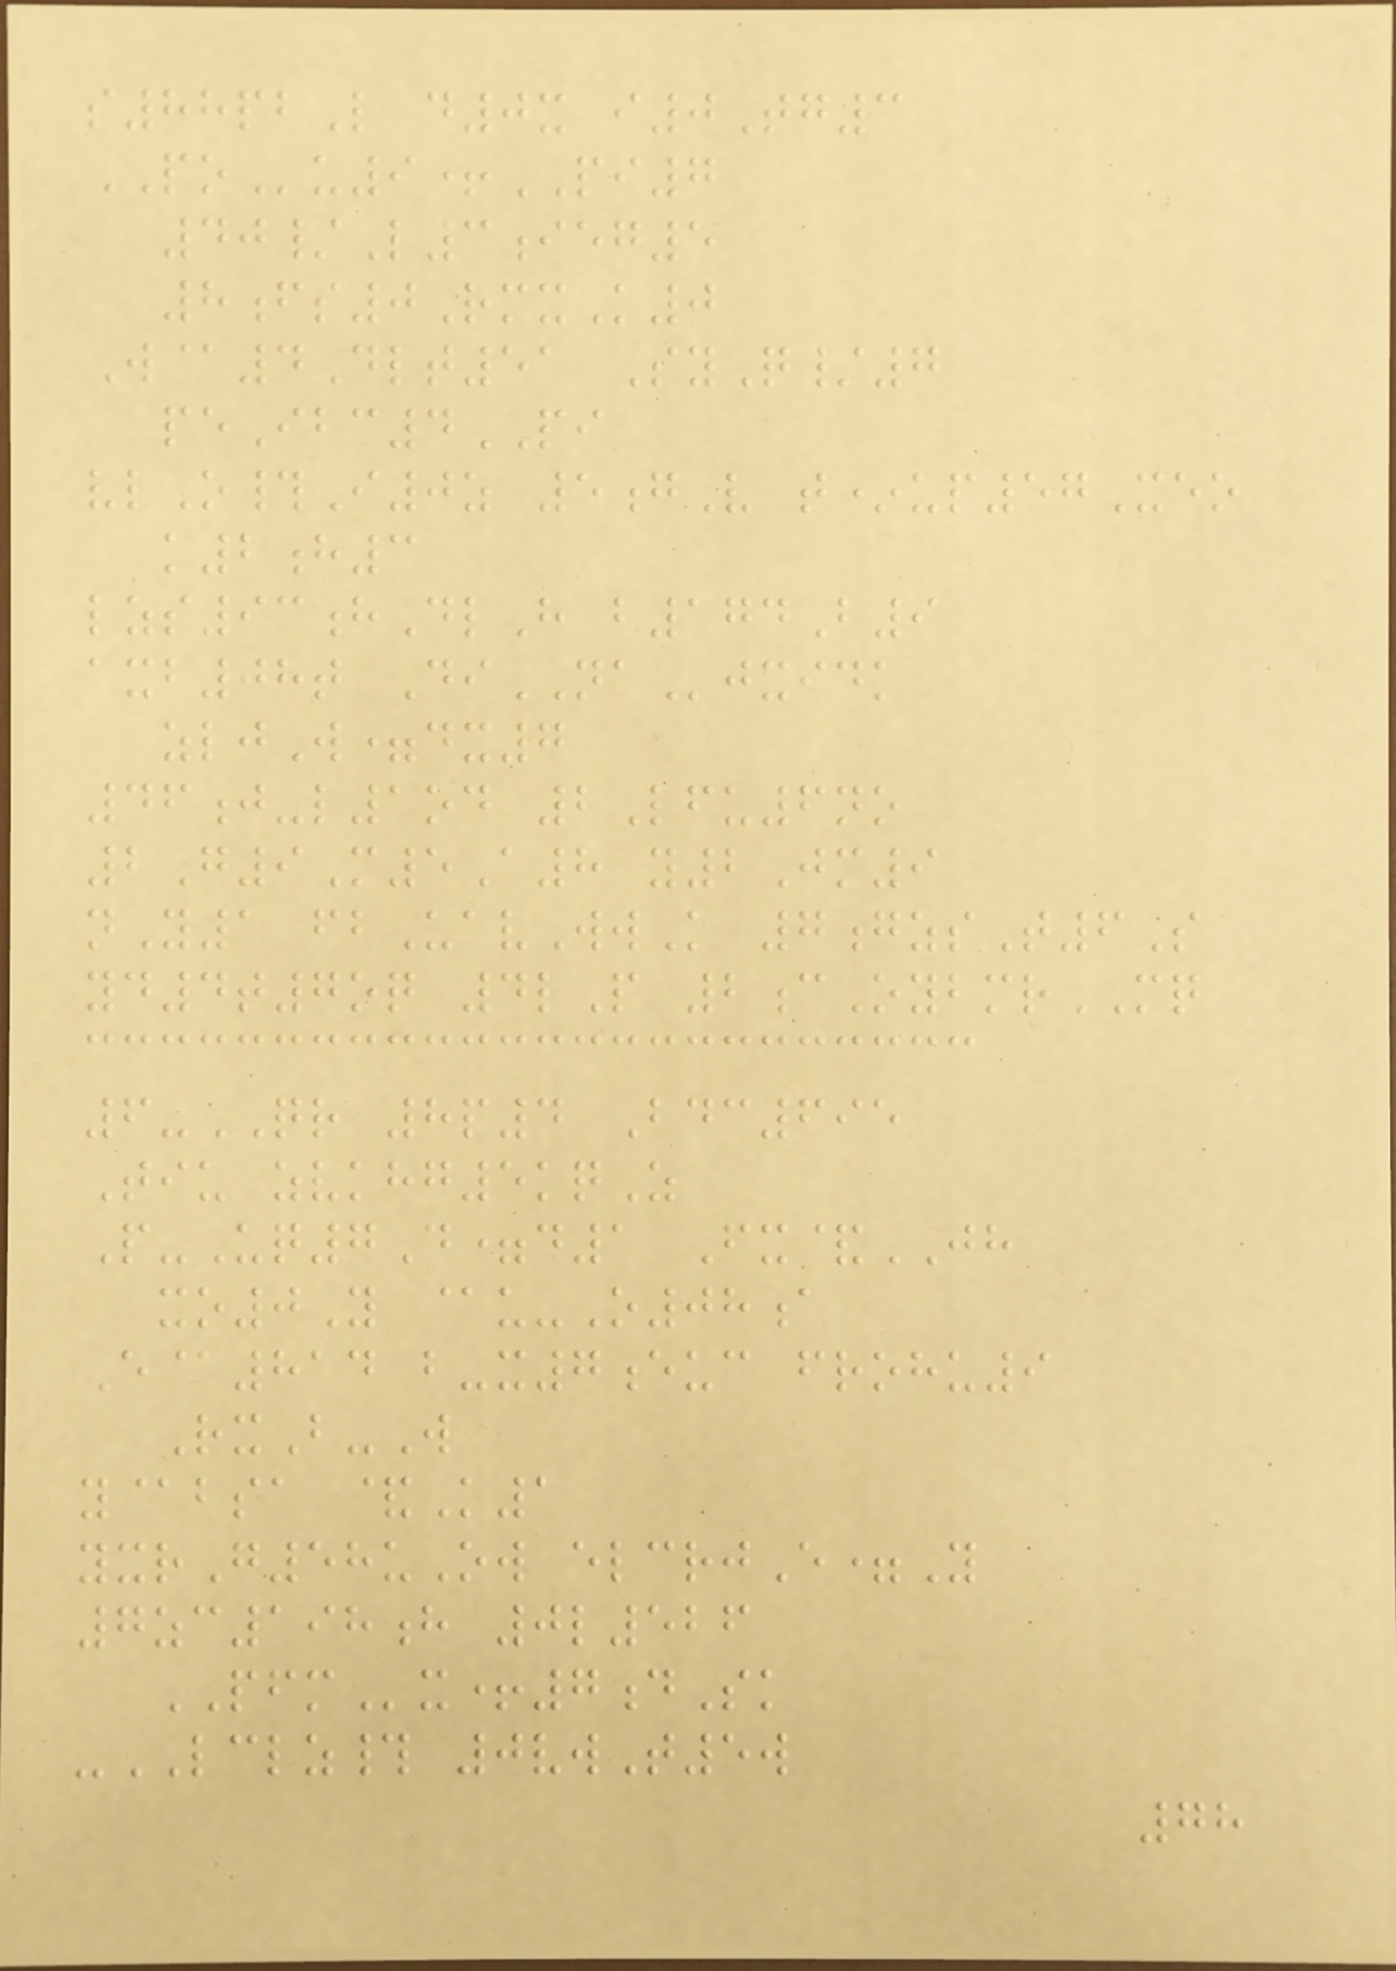s88pbL d0x i0Tg3
POu9+PI7
40/L3ieg5
8fs0RmxK0
W@4Dlt51 SyQ/7
peIbc4PI
vlO#I0z 5gV t*up57Xeo
k2h3
lzs93hDlH b174B9
axb08t DiNAjxidk
zljW=dx7
46j-l1od 2Lfu6no
2G9M5A8 y2Jm9
nY1 fbUavWwK 7gzsT6S
yd4t7oq 4lP 2cOybmrMQ
6-QR 8p4 Bdc695
Tiu zvkhg5kqZ
P-Uq7D=d1 Fx&JH
xo0Y @u-O08a
E@814 b-x7euc frohu9
RxB-W
y@bsa &K1
yxrG58uOw elcrjE=Y
7zc198h 0l526
PFMx+7dSk
-LCLZ# 0vwT5w
78
